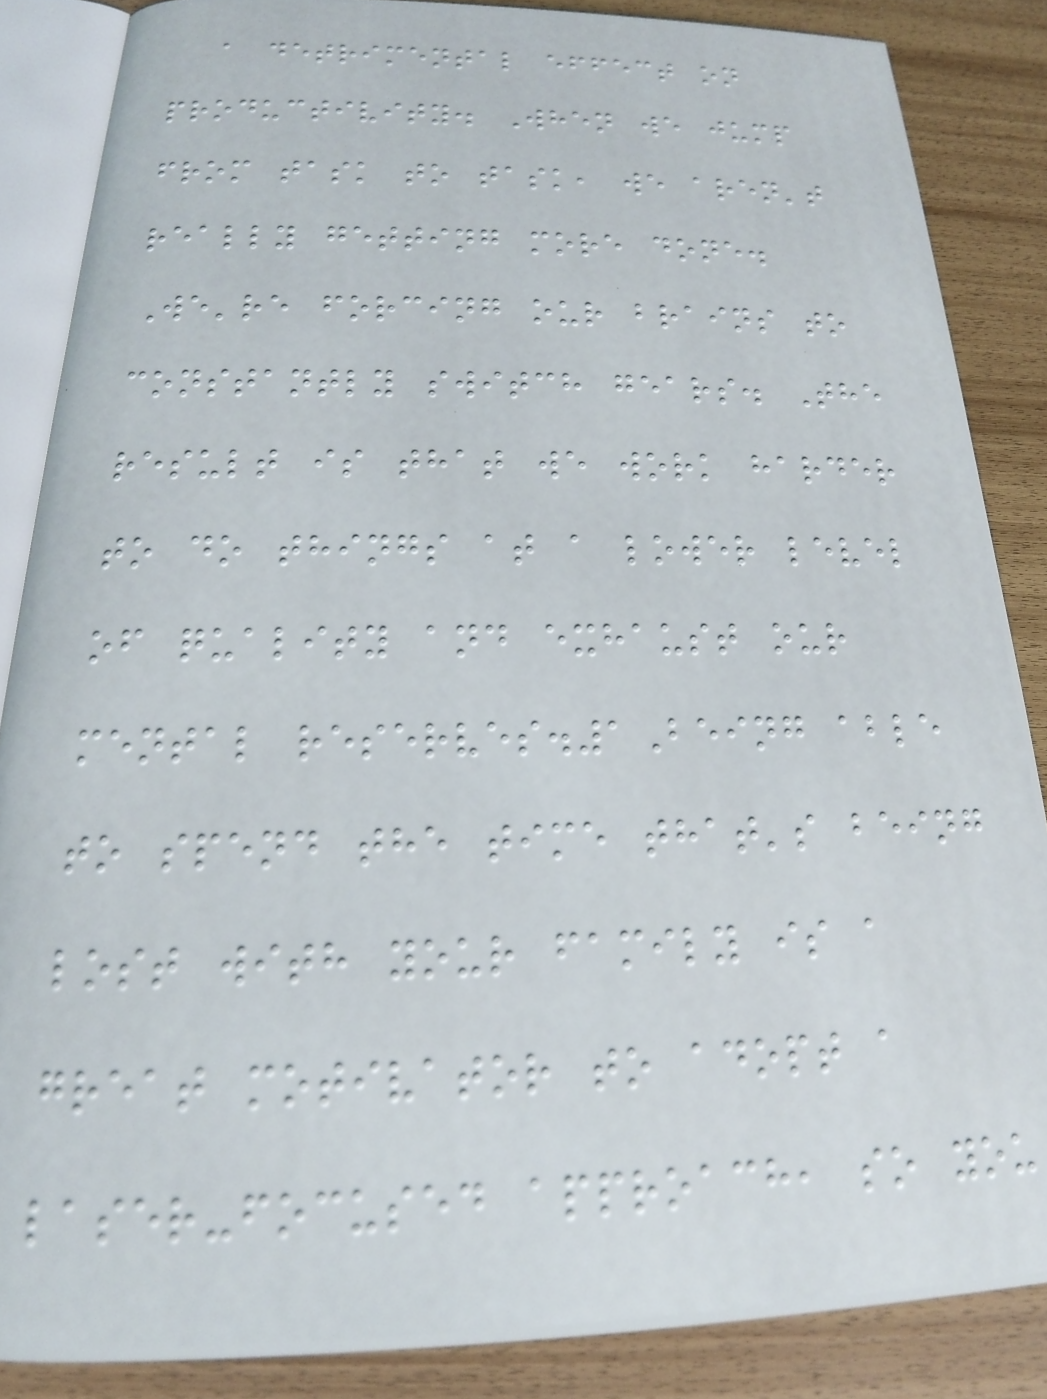a detrimental effect on
productivity. When we jump
from task to task, we aren't
really getting more done.
We're forcing our brains to
constantly switch gears. The
result is that we work harder
to do things at a lower level
of quality and exhaust our
mental reserves.1Being able
to spend the time that's being
lost with your family is a
great motivator to adopt a
laser-focused approach, so you
